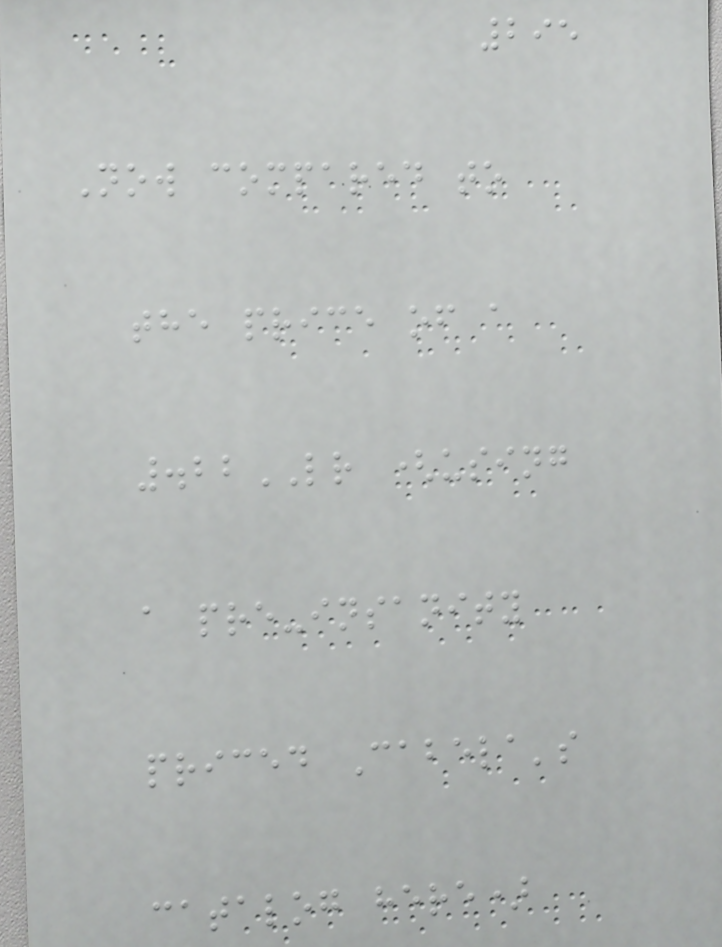295
Now compared to
the price of a
.22LR (using
a pre-insanity
priced Cabela's
catalog here)
